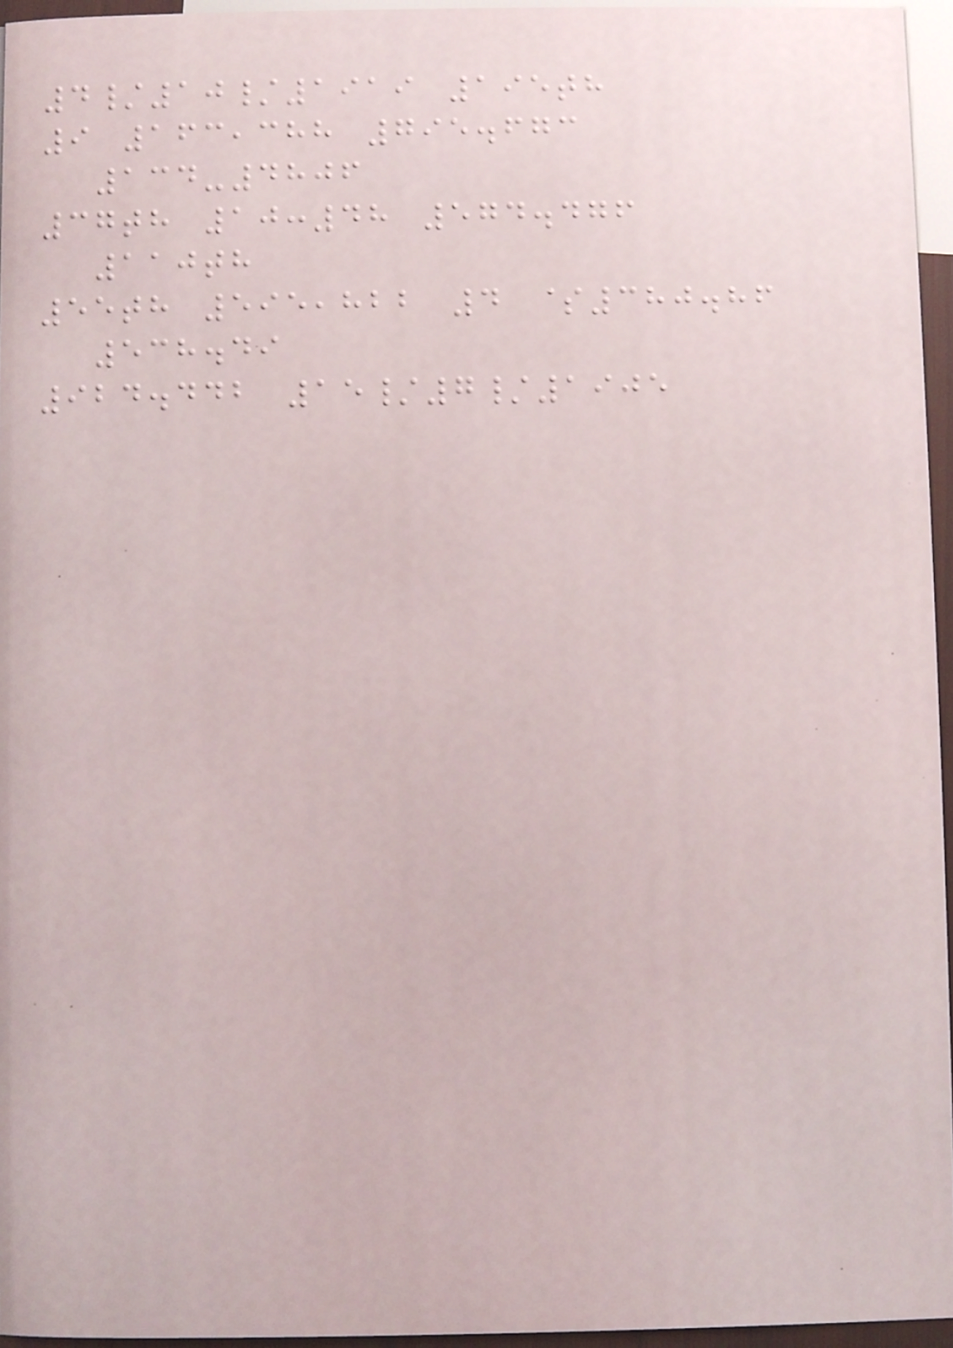4/10/1919 195th
9 163,388 795.673
134-4806
37th 10:48 574.476
110th
55th 595,822 4 $380.86
538.49
924.442 15/7/1905
